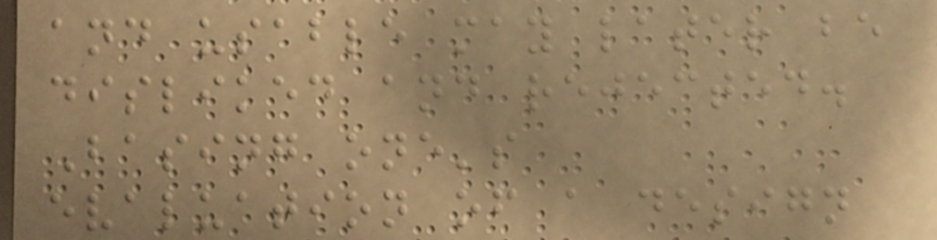and usable may later be
disliked and rejected.
Basing one's
evaluation of a design
